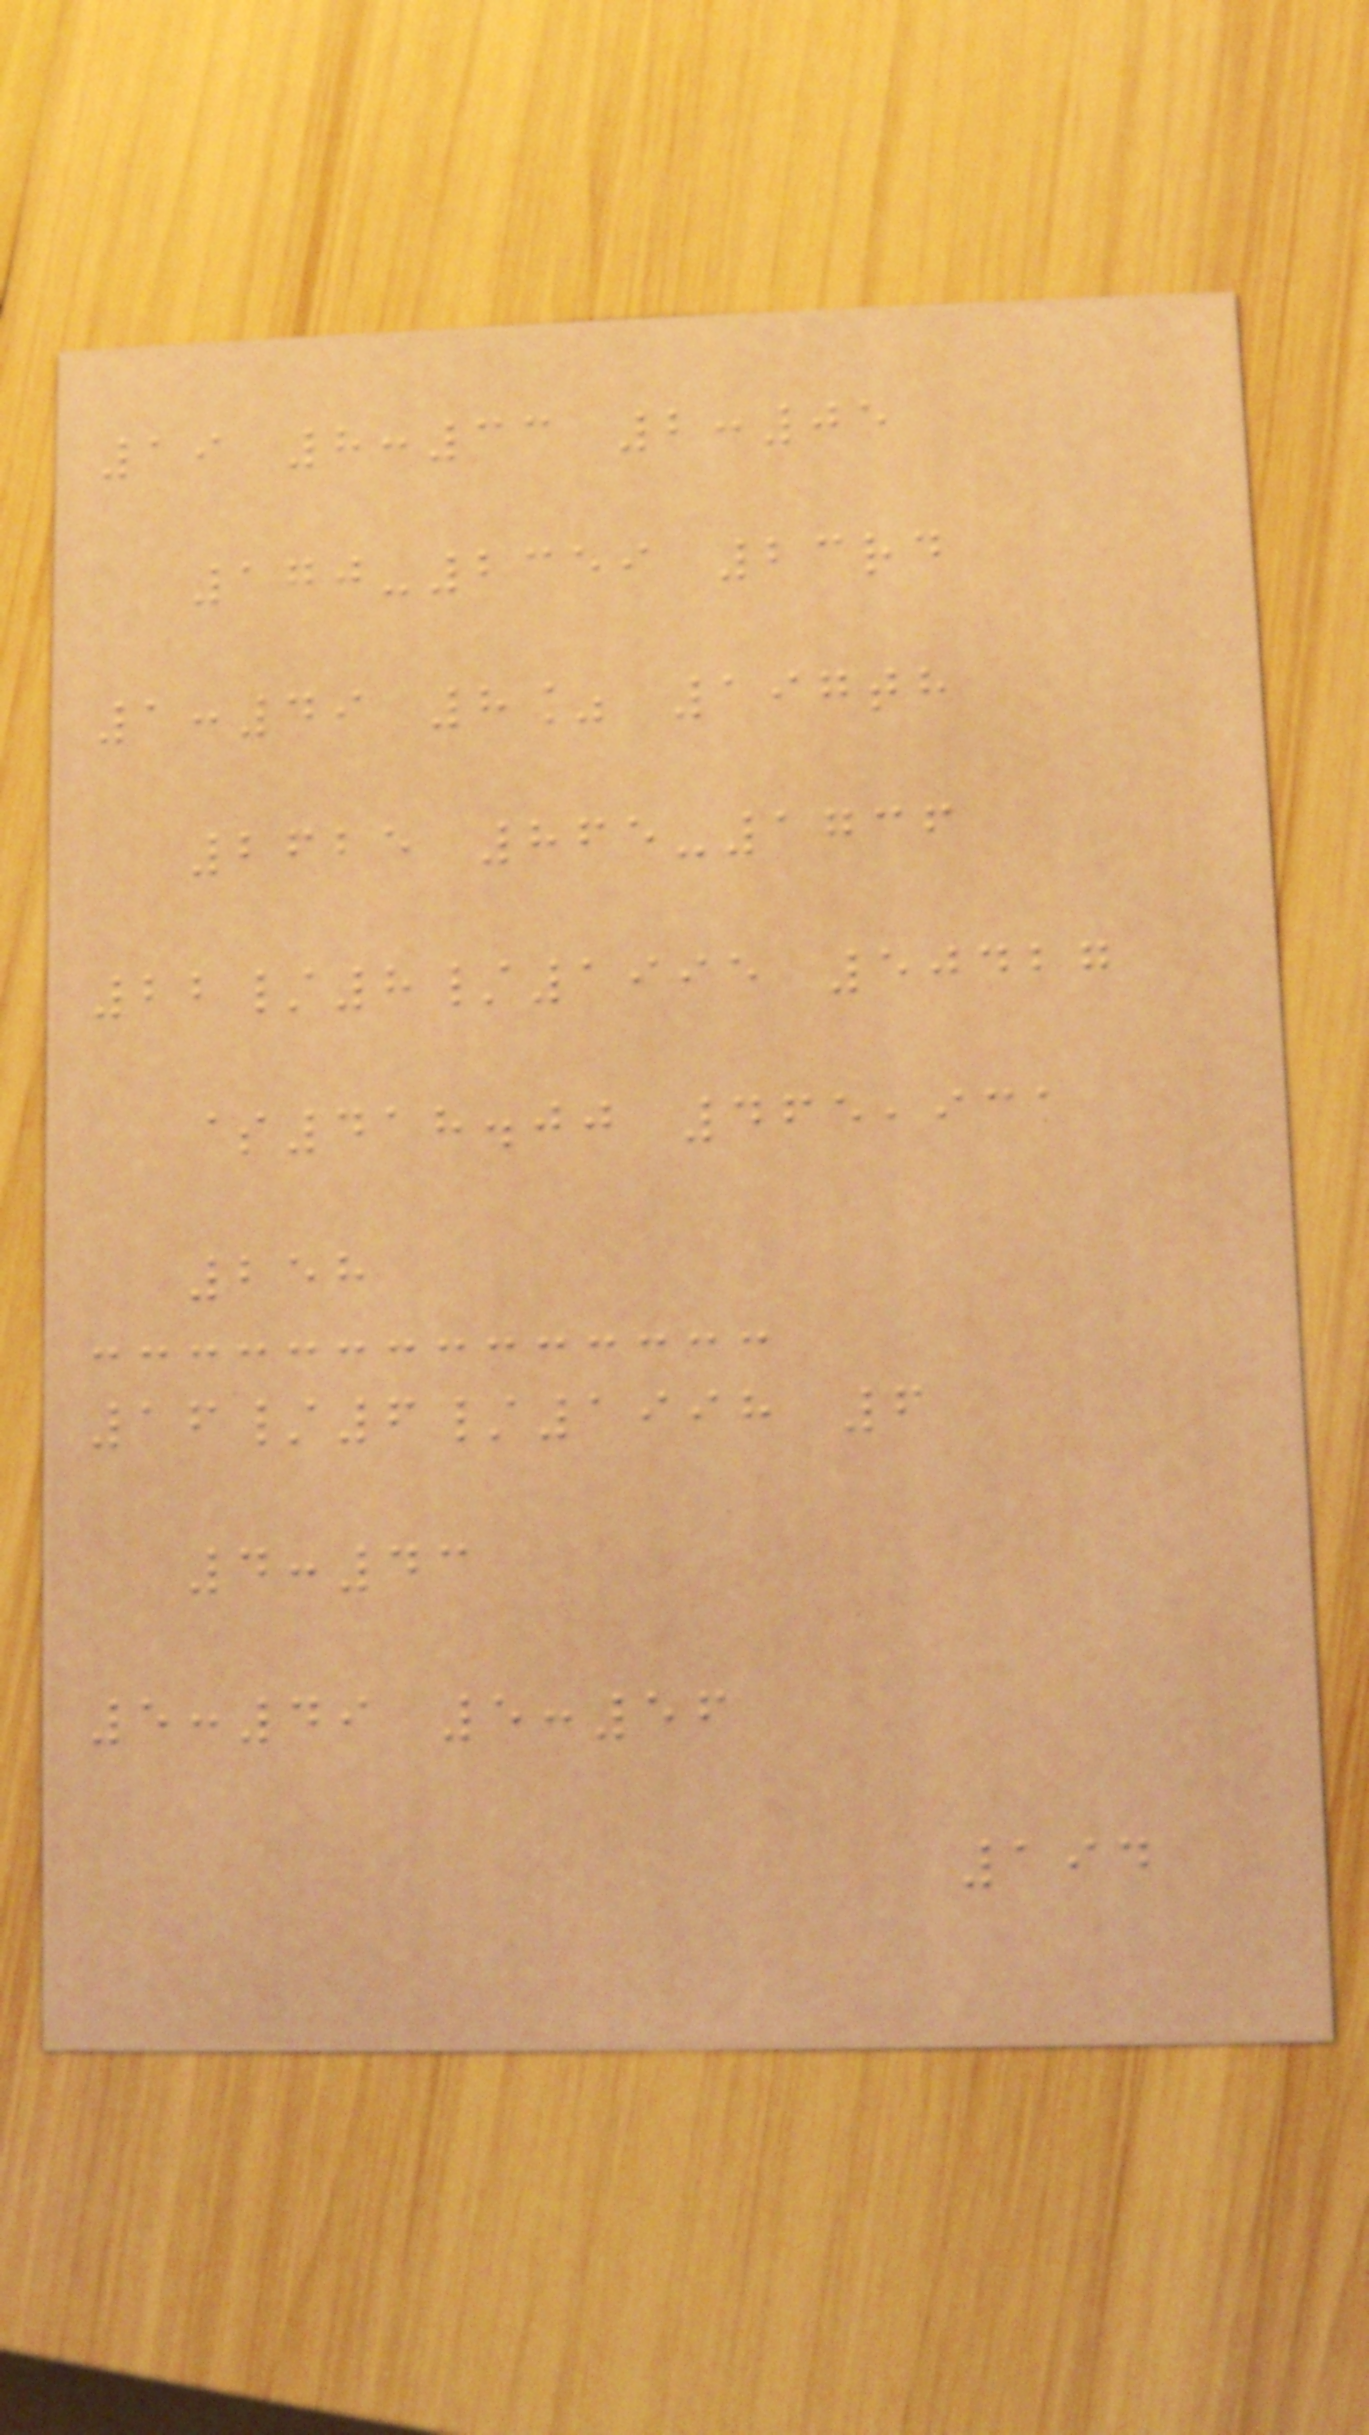19 8:33 2:05
170-2359 23rd
1:49 8% 197th
2625 865-1736
22/8/1995 50427
$418.00 465,931
258
16/6/1998 6
4:43
5:49 5:56
194
